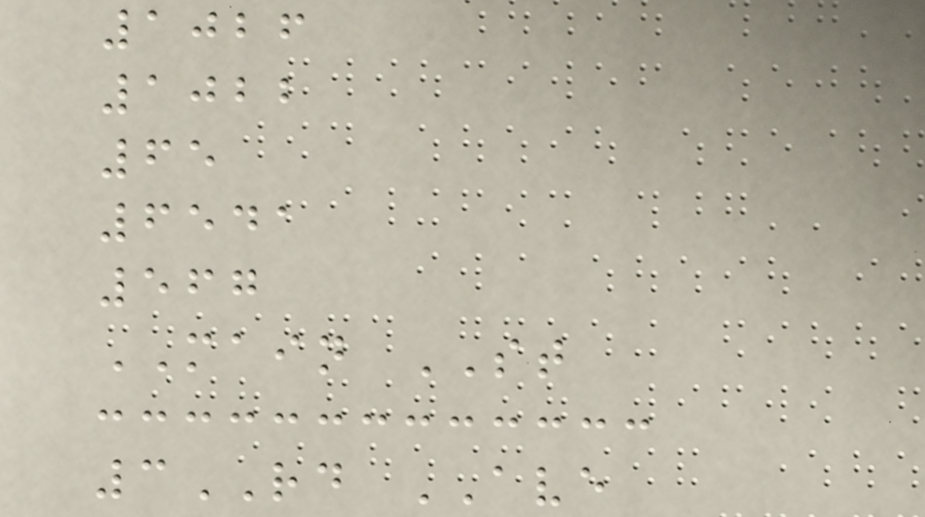1026
1022
65
6541
567
MAIN ST
3RD AVE
